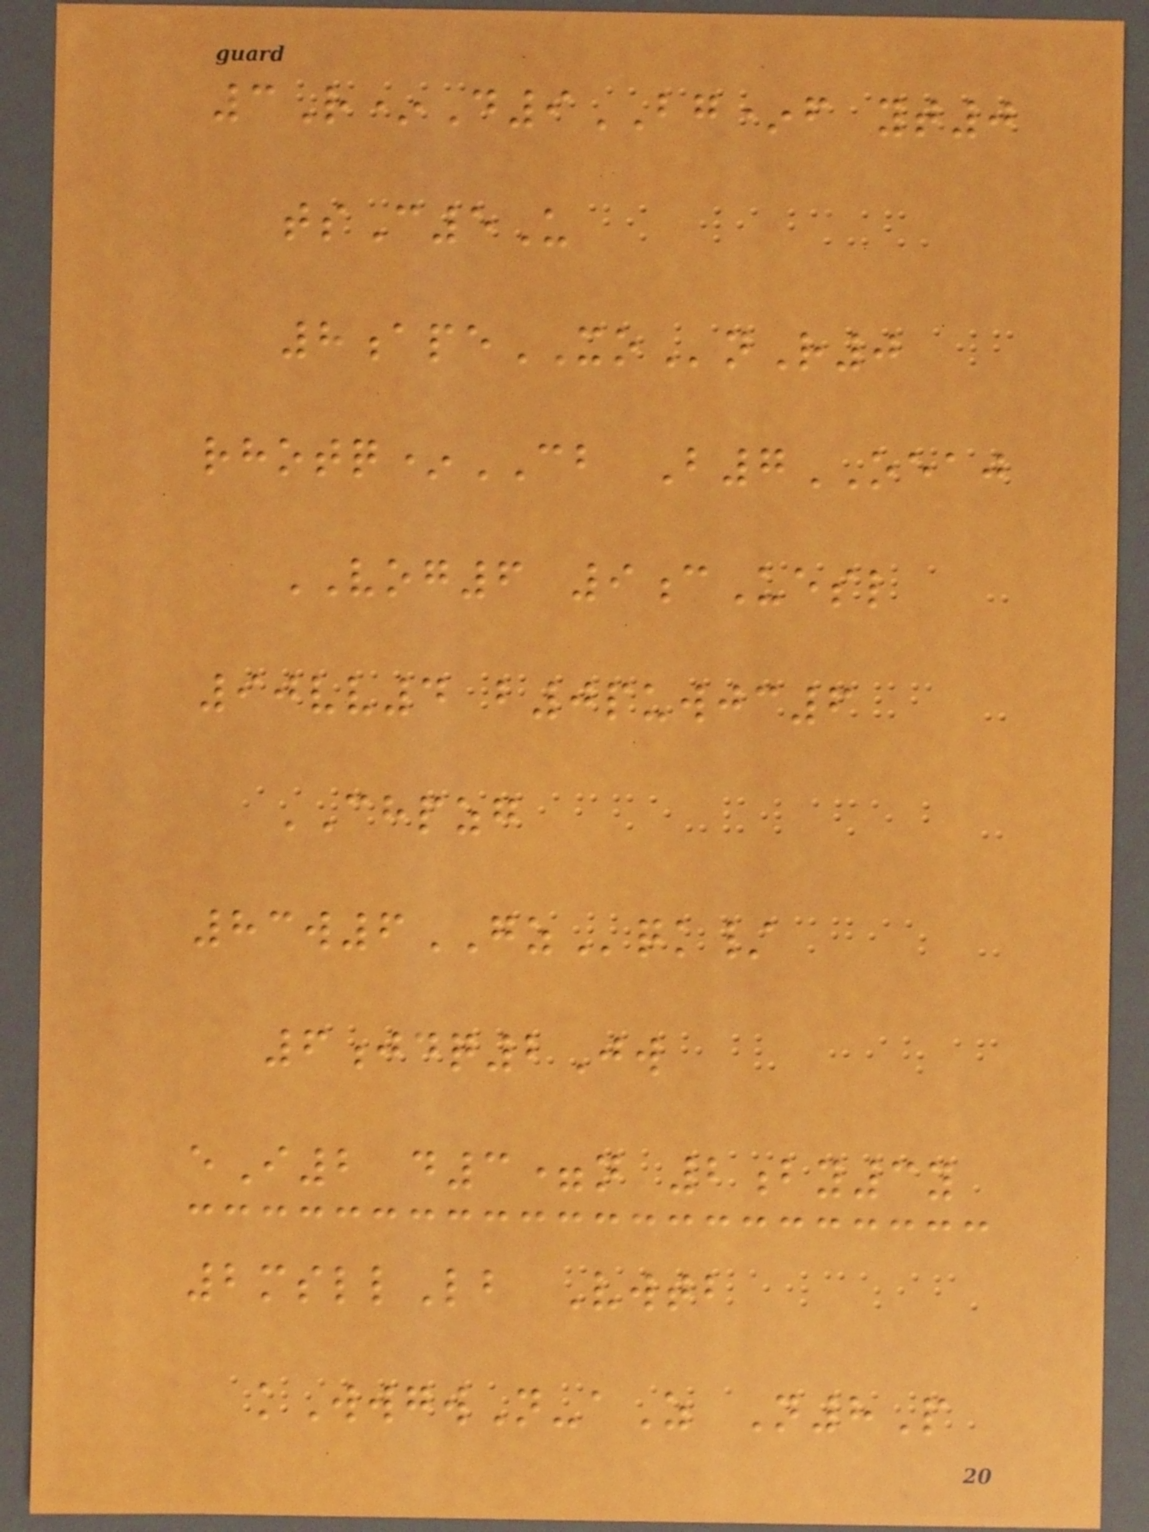3R*D9BG*f yt0
tsC5U
8apeXOnR0
rhotq*CB B7OEAJ
VOG6 9cUesl
90vv4 b0puwjc6
CHPZG
83w6GZqk/
6jdq2Jw
eI2 d3=n 2by3y
2msllLb Vwtb
kWwgwN-aZ N8P
